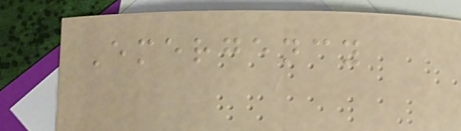Emergency
